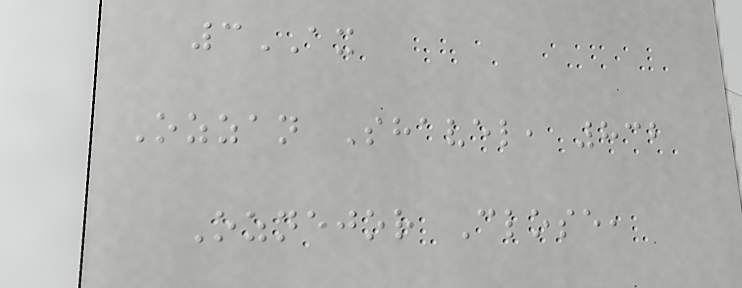3AX
Ozzan Shavel, 832
Oznejor Close,
